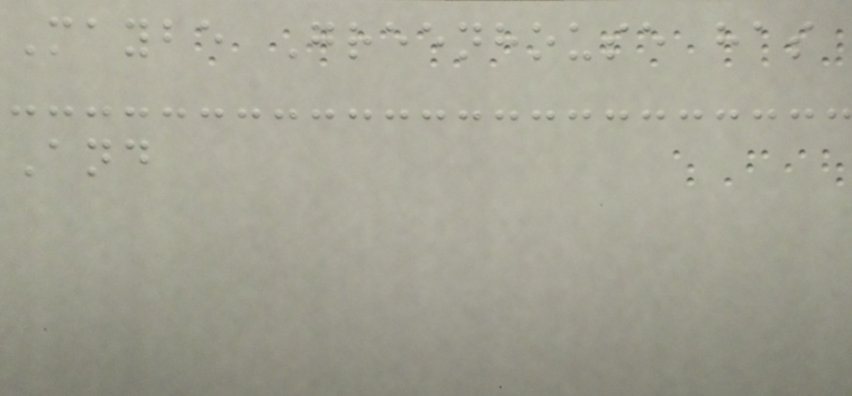Maybe Greenhouse has
And
